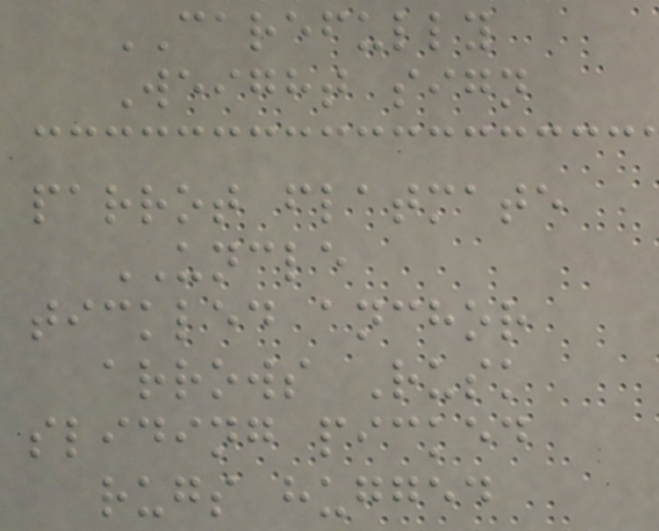CAREFULLY
Weight sign
parrot flatmate
UNCLE
tickled anchor
arrows Rusk
sliding picked
rugs hugged
